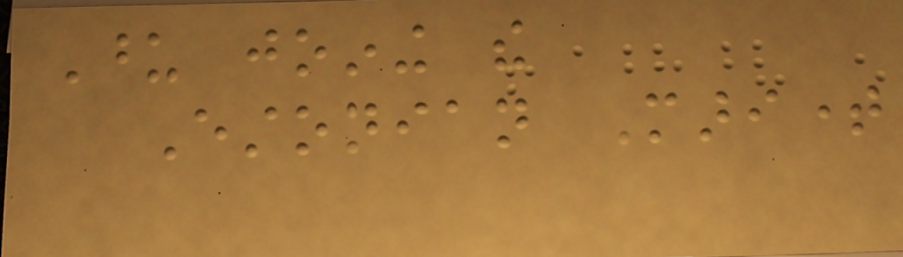Upon joining the
Estonian Maritime
